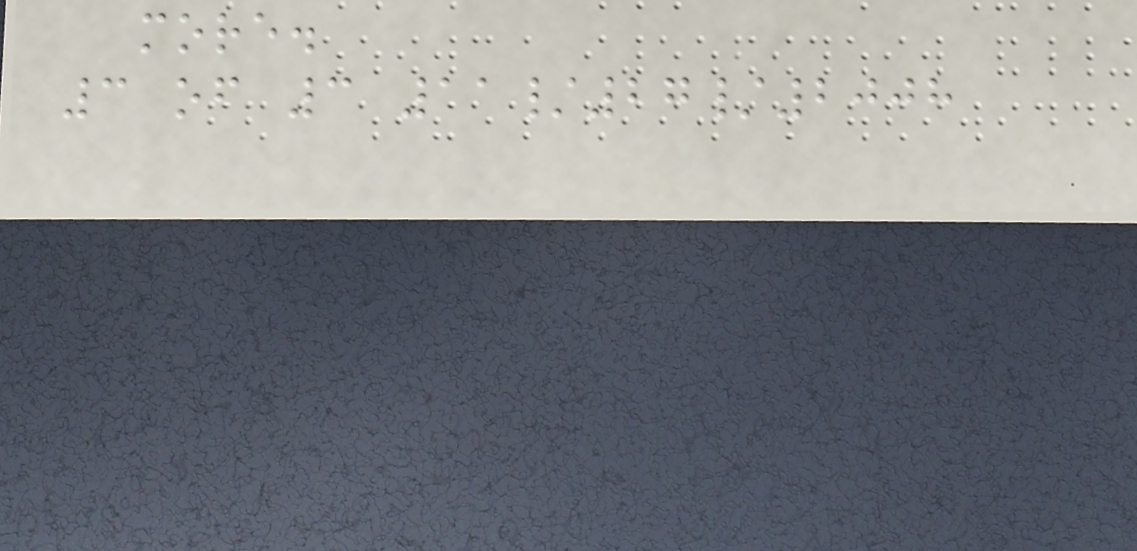more.
3 of 3 11/27/2008
